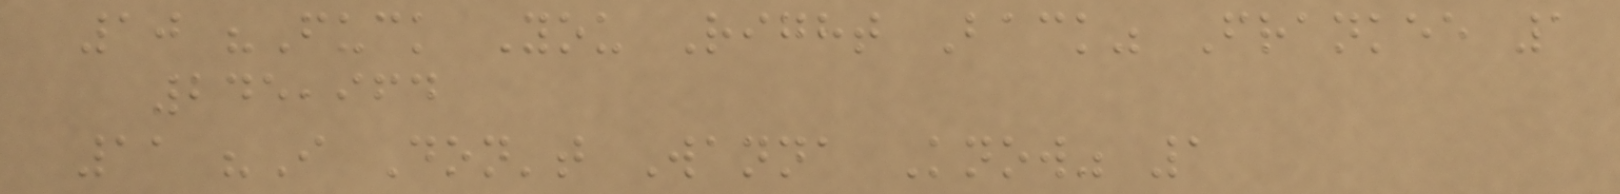10 "Fuck You Right Back" Frankee 1
245,964
11 "I Don't Wanna Know" 1
